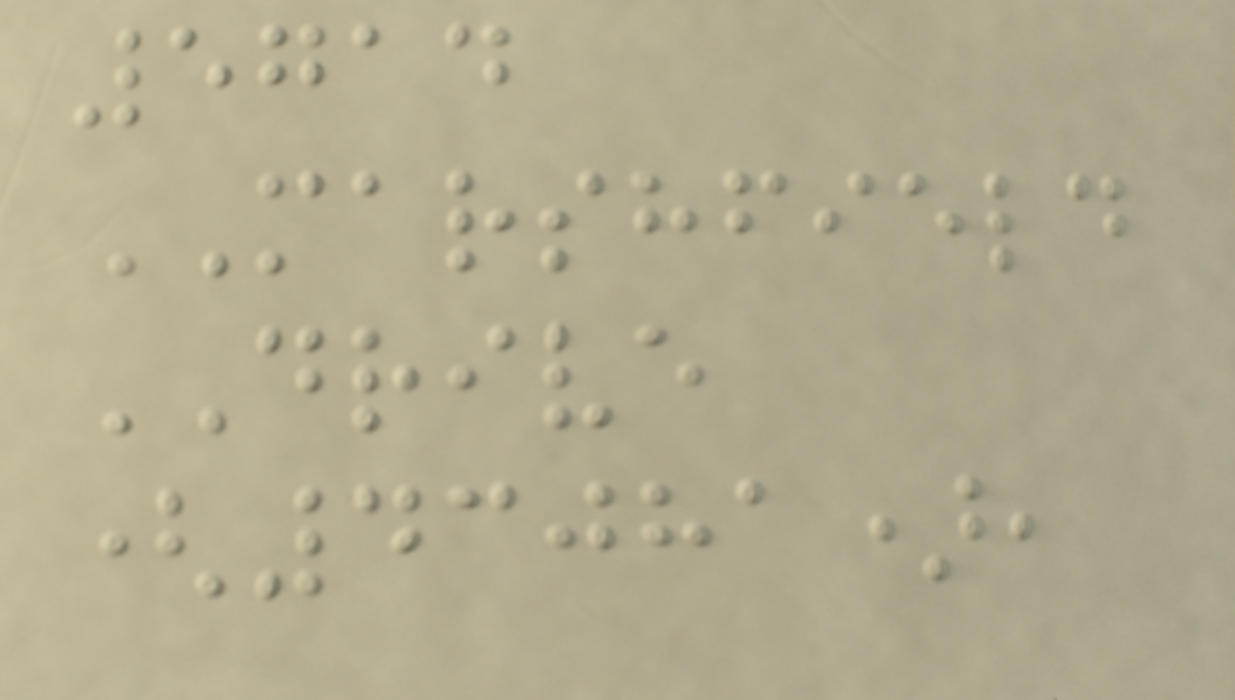5714
MARSHFIELD
DRIVE
(43081),
